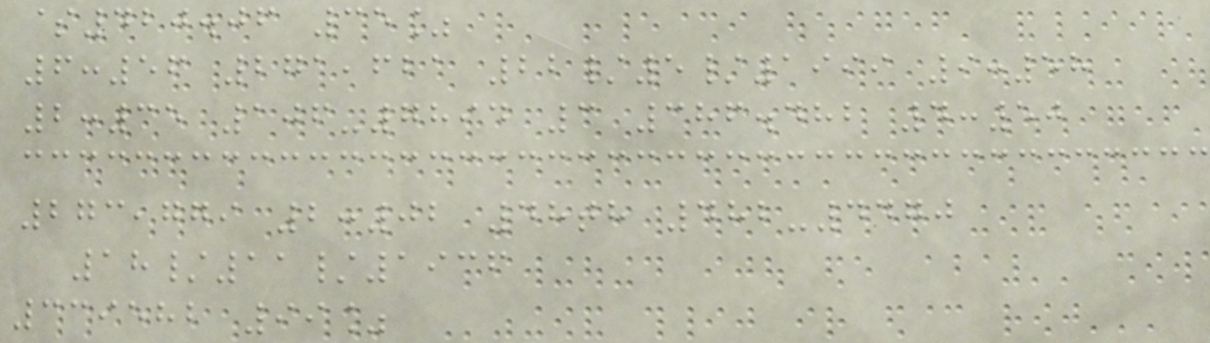$420.06 35%
6:56 271,621 22/5/1999 9:58
2:35 106-7894 3 386.482 4:50
273,779 2:02 48th 482-4470
18/11/1936
339582 99%
